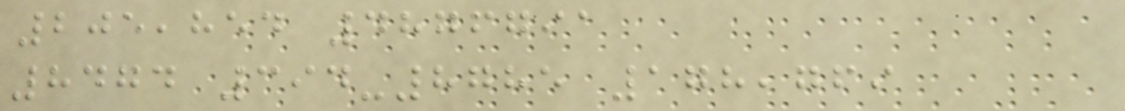205,854 4876791
8474 394-8785 178,769
